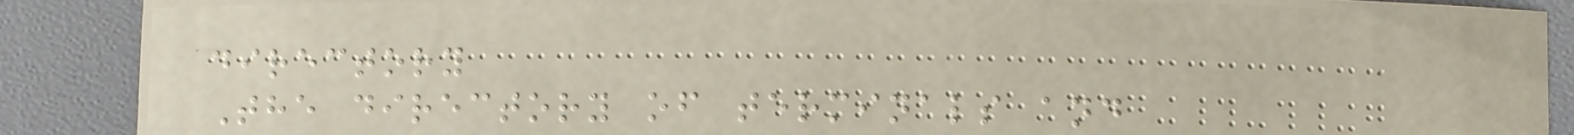directory
The directory of terminals and
